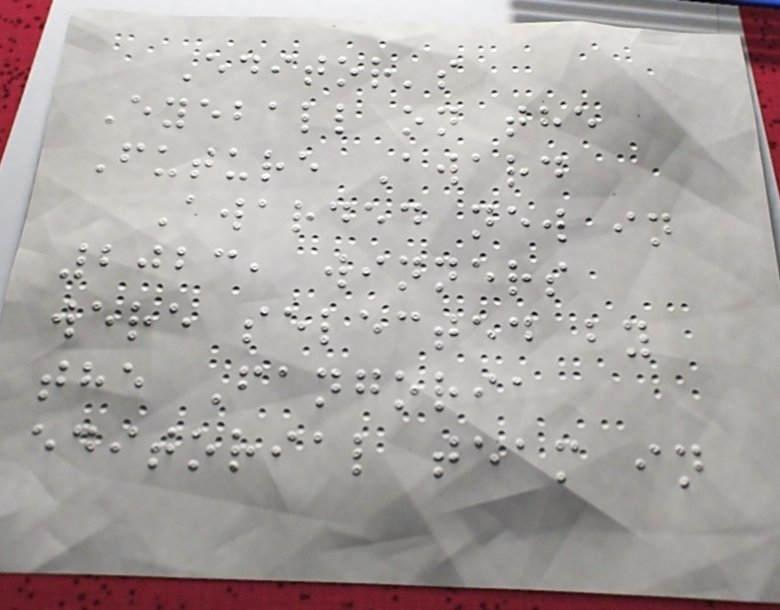Editor's
Eyeball on the
Future Award
Awarded new in
2023, winners
were selected by
the Fangoria
editorial team in
